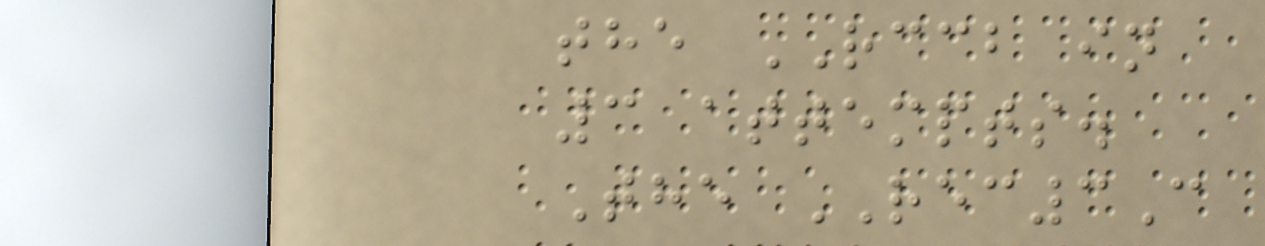the RCCB in
3 attempts.
The REC3C
